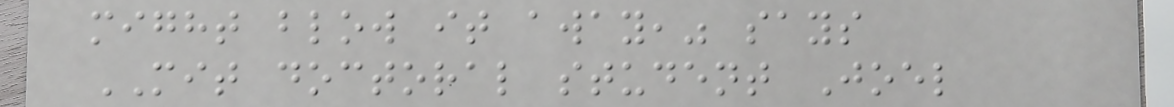might blow it away," says
MIT doctoral student Joel
